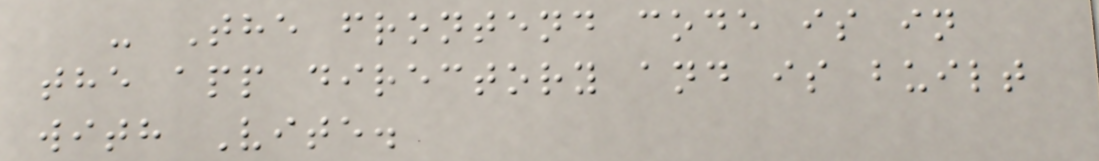- The frontend code is in
the app directory and is built
with Vite.
